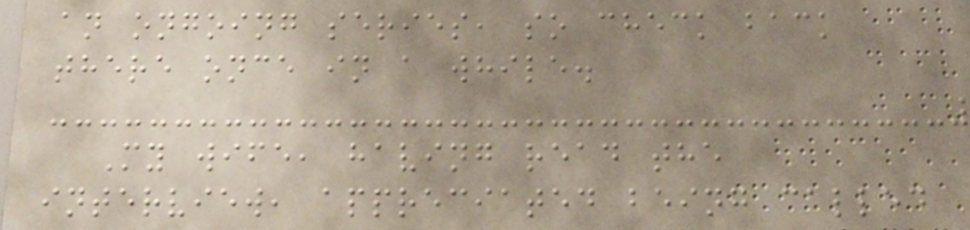an ongoing series, so check back
there once in a while.
My wife, having read the
interview, appreciated being called
